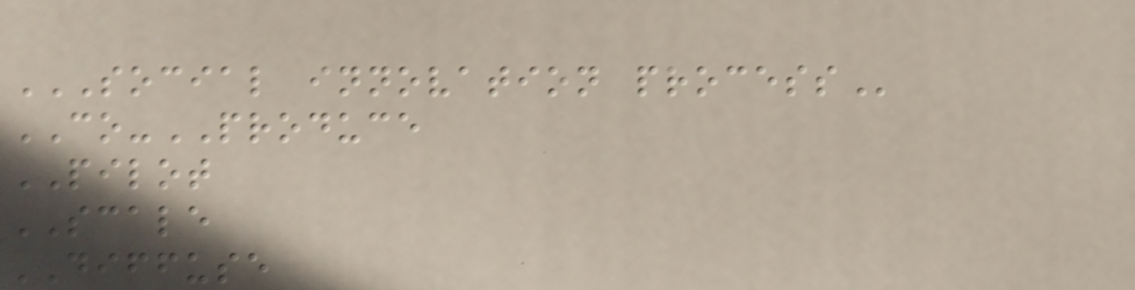SOCIAL INNOVATION PROCESS
CO-PRODUCE
PILOT
SCALE
DIFFUSE
